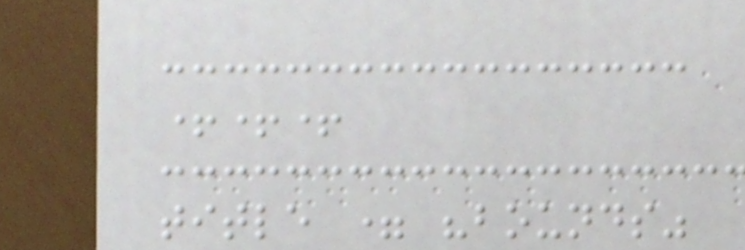+++
title = "bounds"
